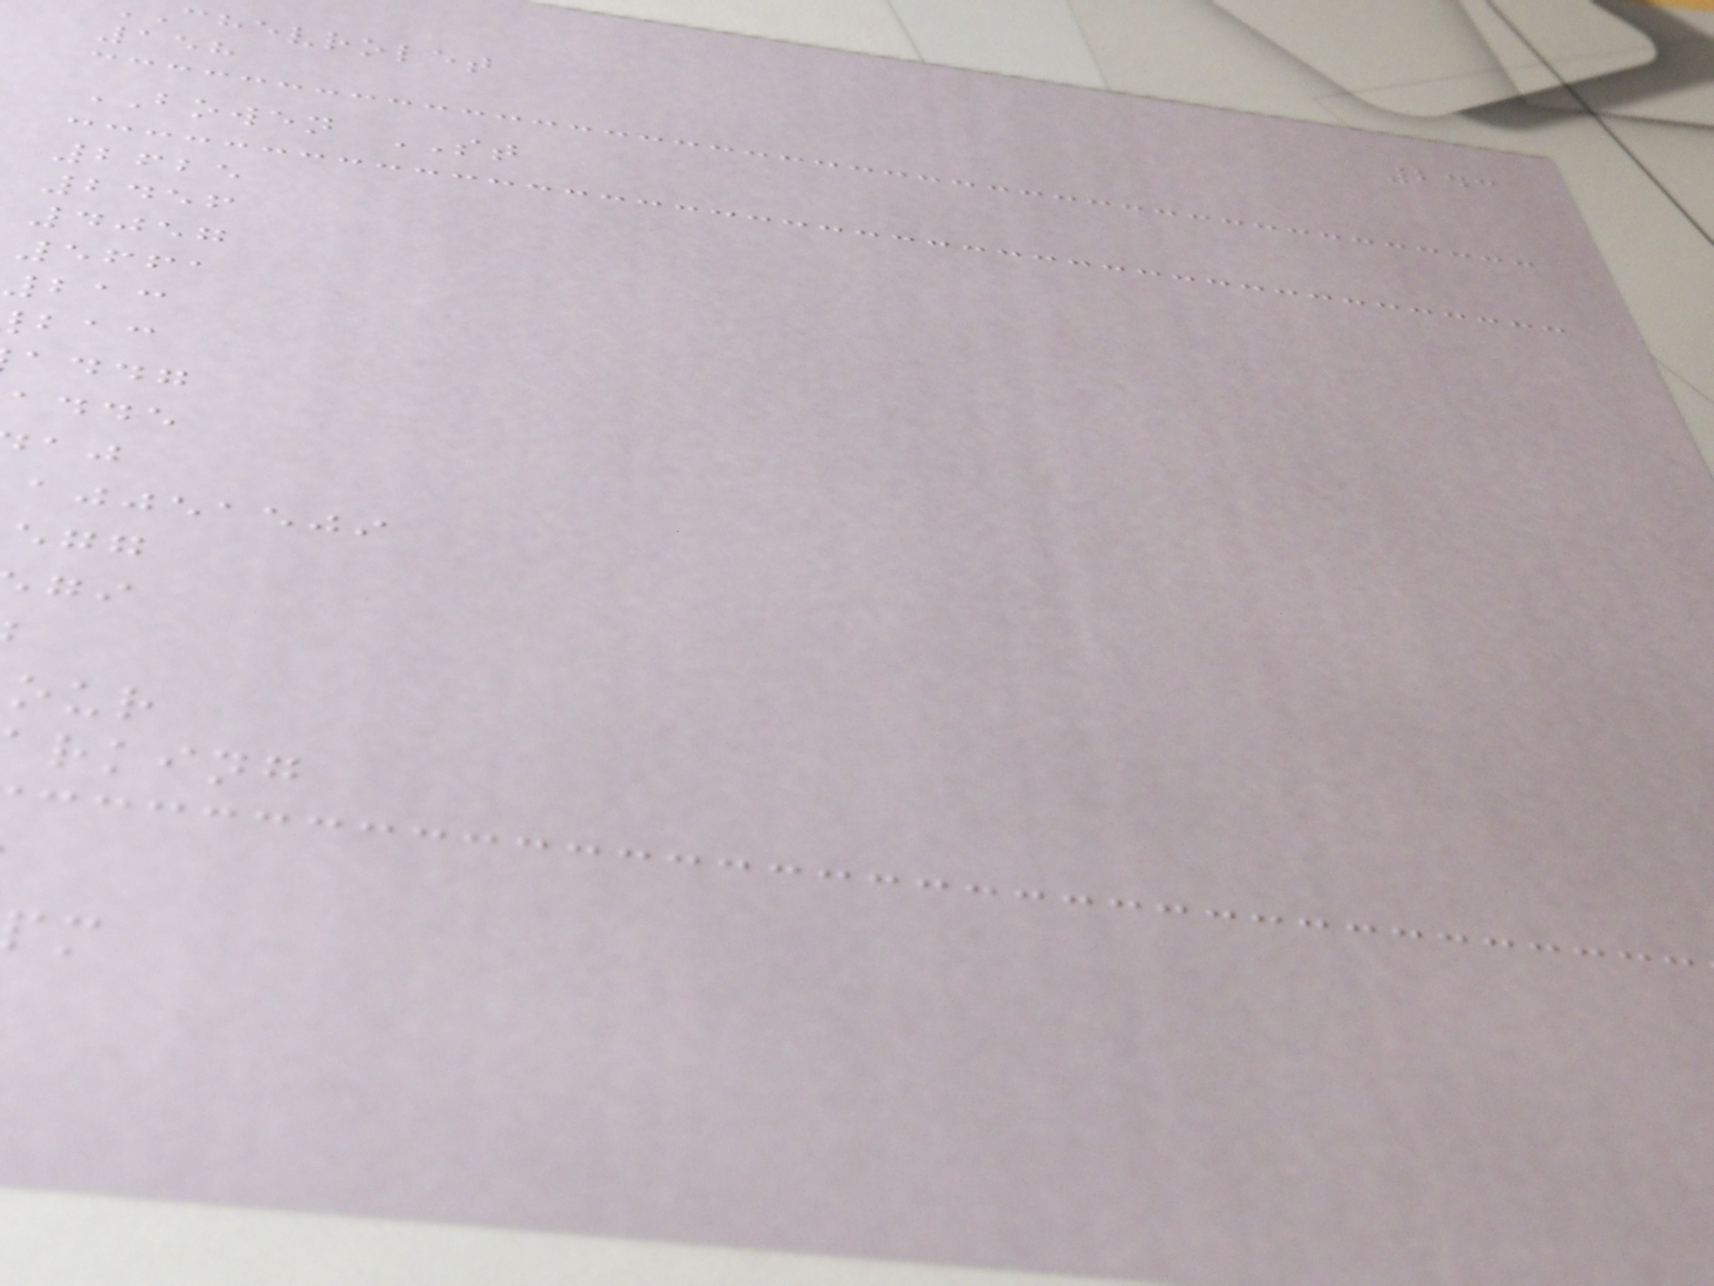243
chevrolet
158
BOWEN ST
2625
2456
4057
5661
213
addg
adde
ajjeaeji
rking
